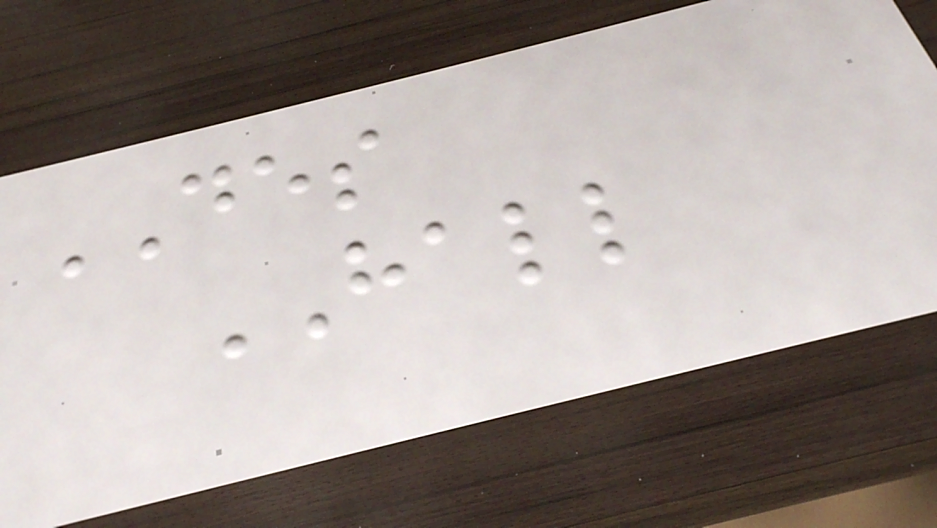DES
HALL
